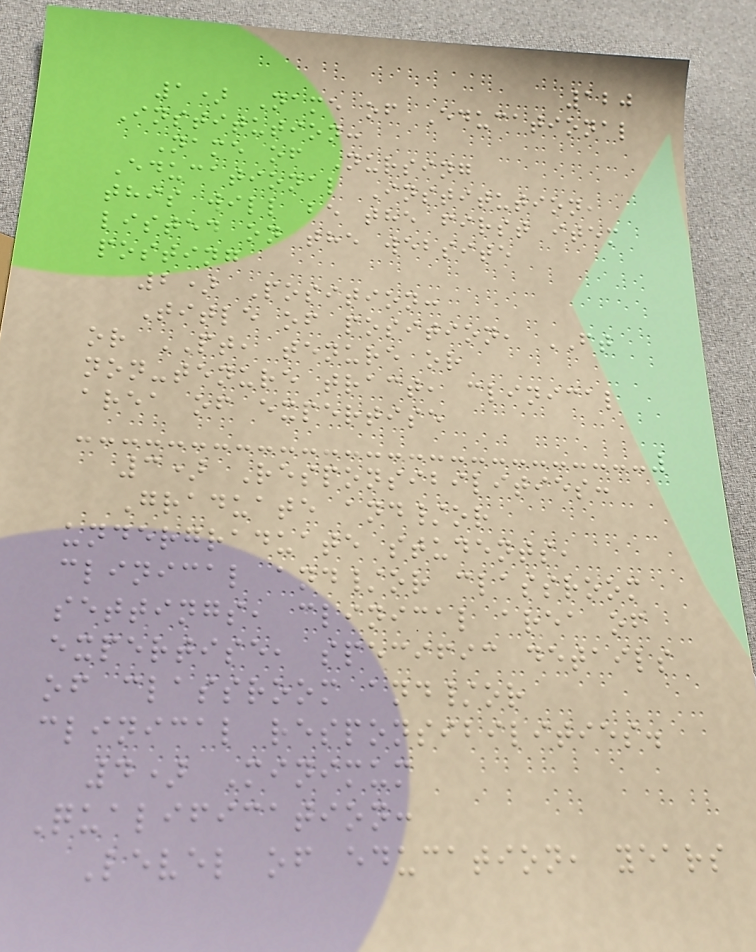120
1) Name of Educational
Institution:
Name of Nursing
Educational Institution,
this will be the first item
listed on the website
posting
2) Position:
Title of position, FT
or PT, tenure or
non-tenure tract, clinical
area of expertise
3) Responsibilities:
Graduate and/or
undergraduate students,
clinical and/or classroom
settings, clinical area of
expertise, specific details
of classroom and/or
clinical responsibilities.
4) Minimum
Qualification:
Level of education, years
